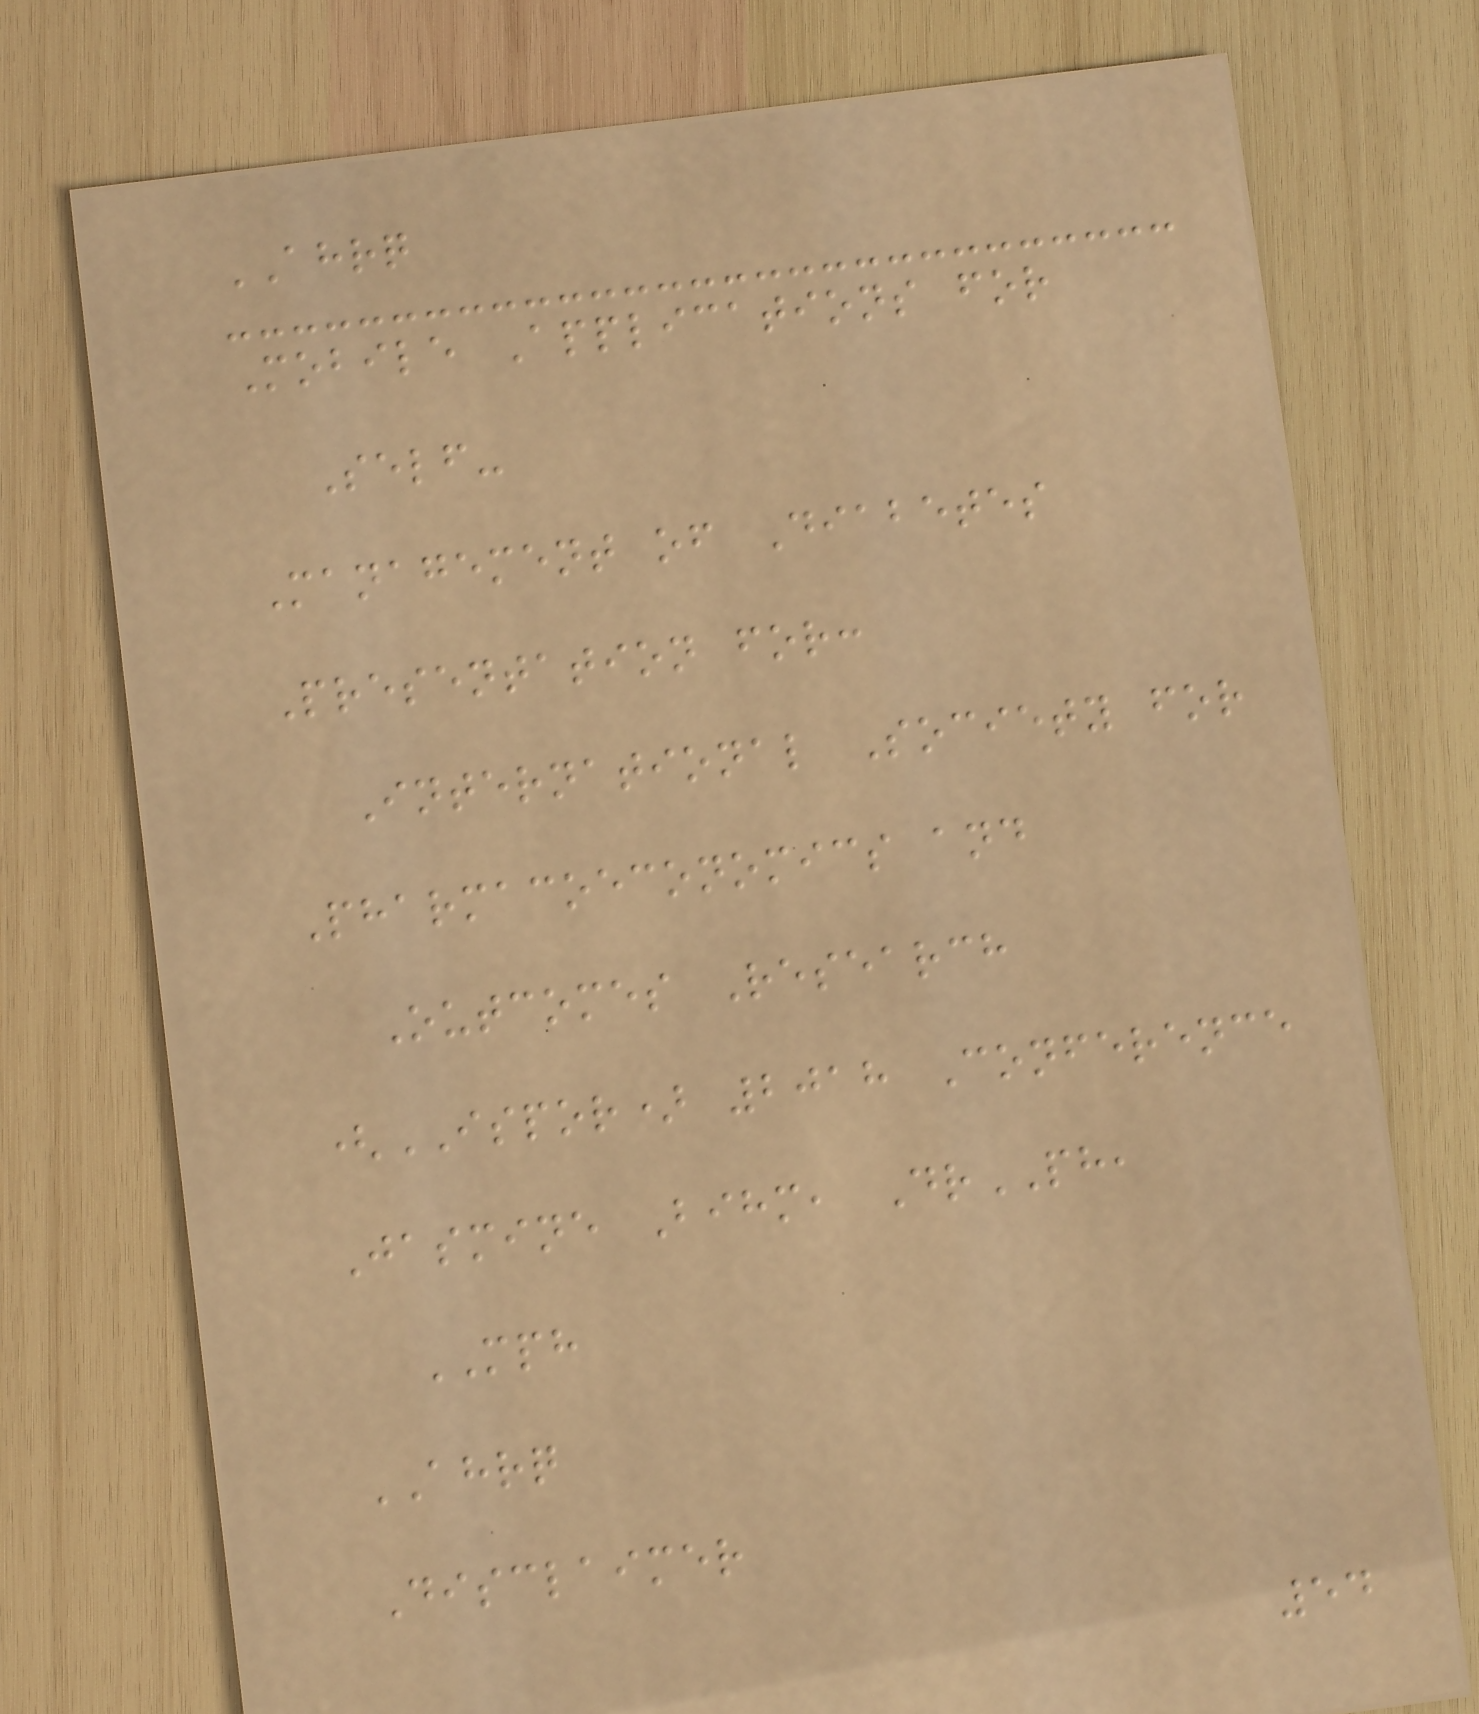AHRQ
Mobile Applications for
Self-
Management of Diabetes
Presentation for:
International Society for
Pharmacoeconomics and
Outcomes Research
(ISPOR) 2018 Conference
Jasmine Bihm, DrPH,
MPH
AHRQ
Disclaimer
54
